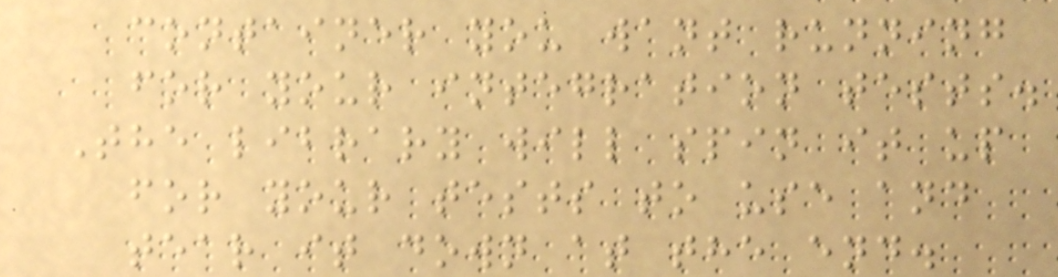container you want running
for your integration tests.
The library will spin it up
for your tests to use and
tear it down at the end.
